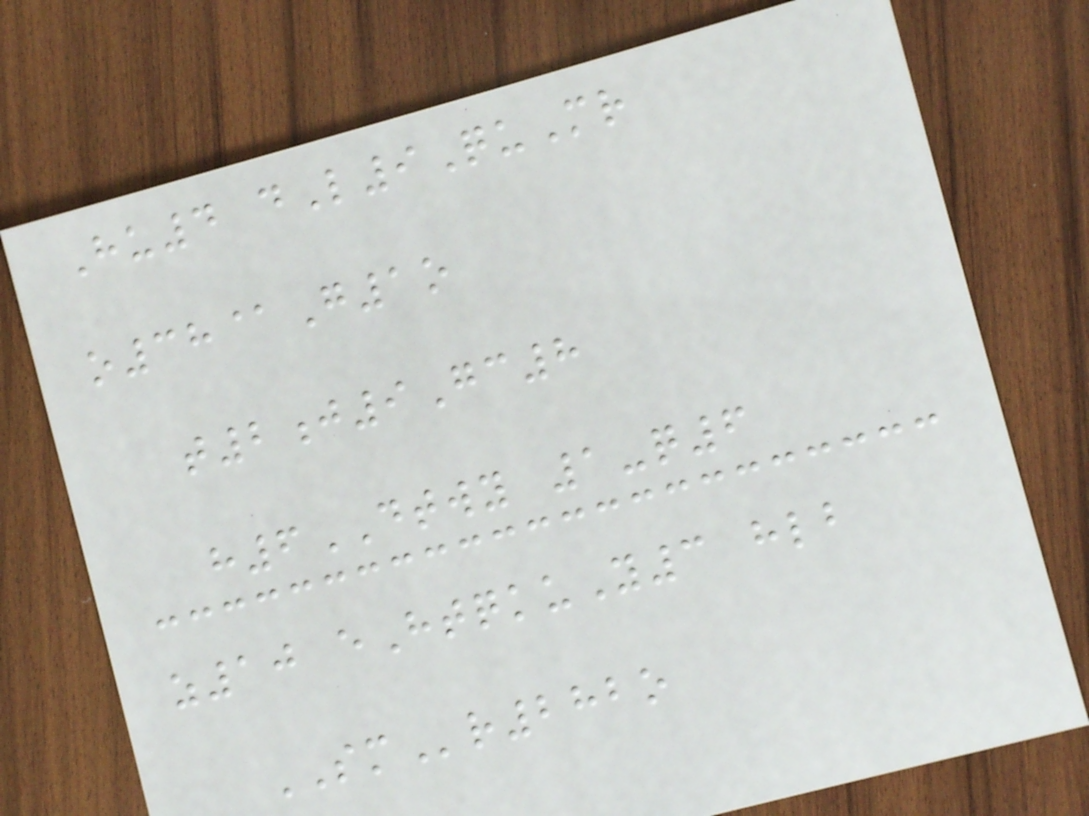Hu4 dL9QuMr
o38@G1o
t2j9Gc8
h6DTWY 1-q6
z10 eHtqkuY3 hlb
SMr282o
